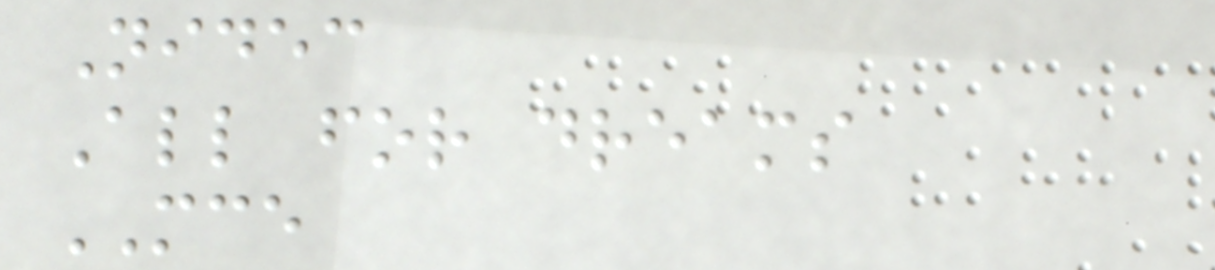Nidec
All for dreams
MCE
